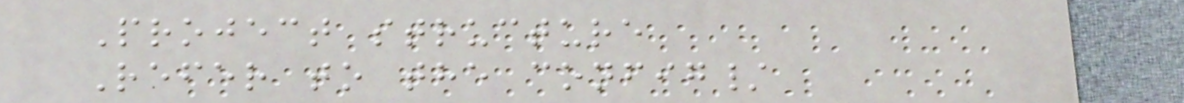Project structure
Refer to the config/
